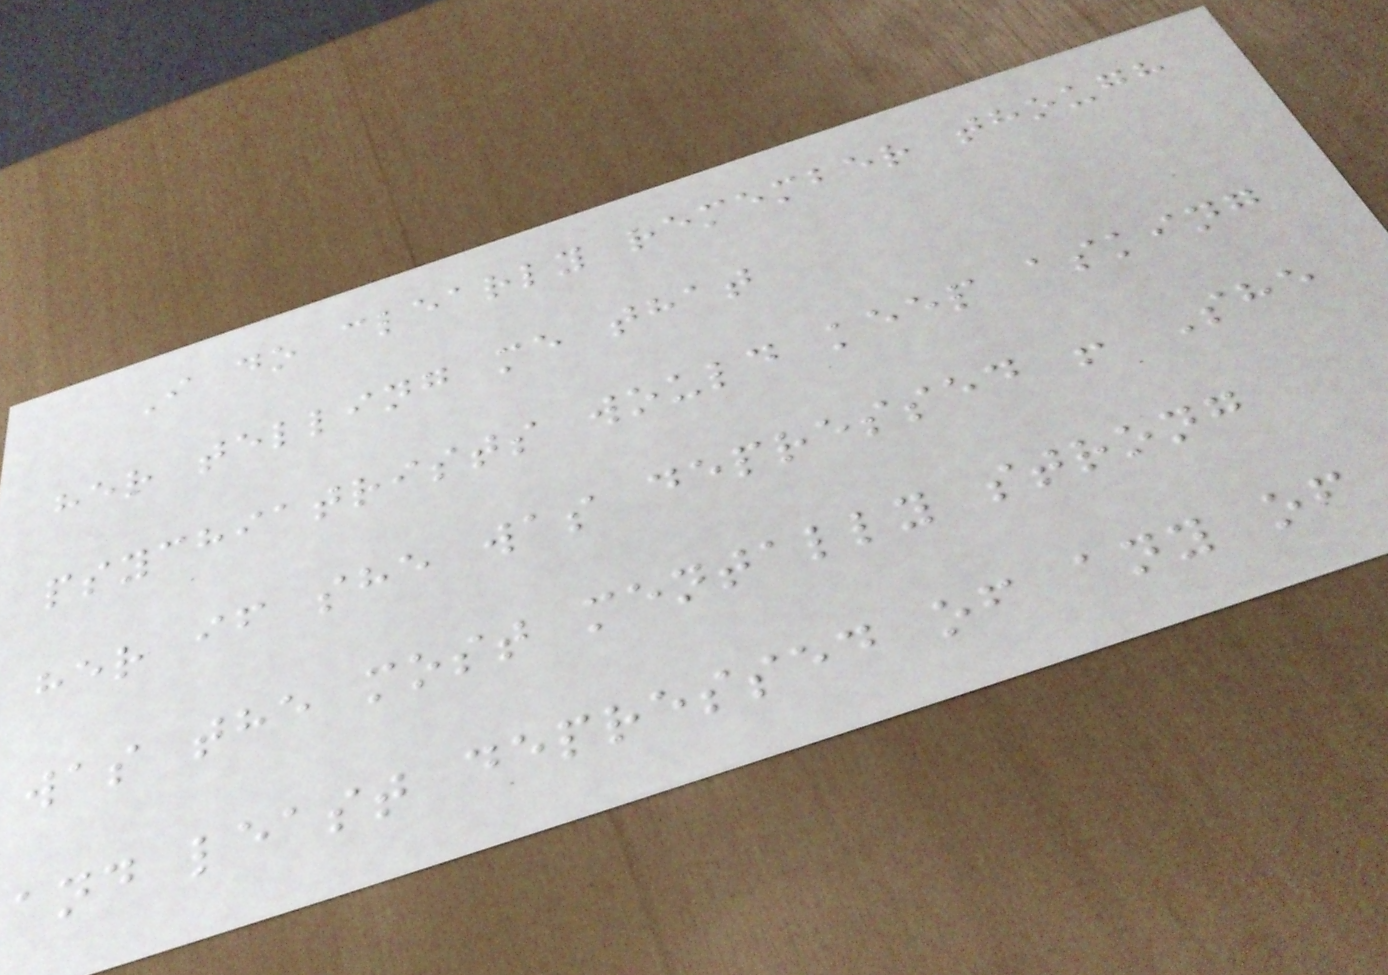I do clearly remember though
her telling me that
psychiatrists would keep asking
her if she was depressed ! She
was the most mentally strong
and least depressed of any of
